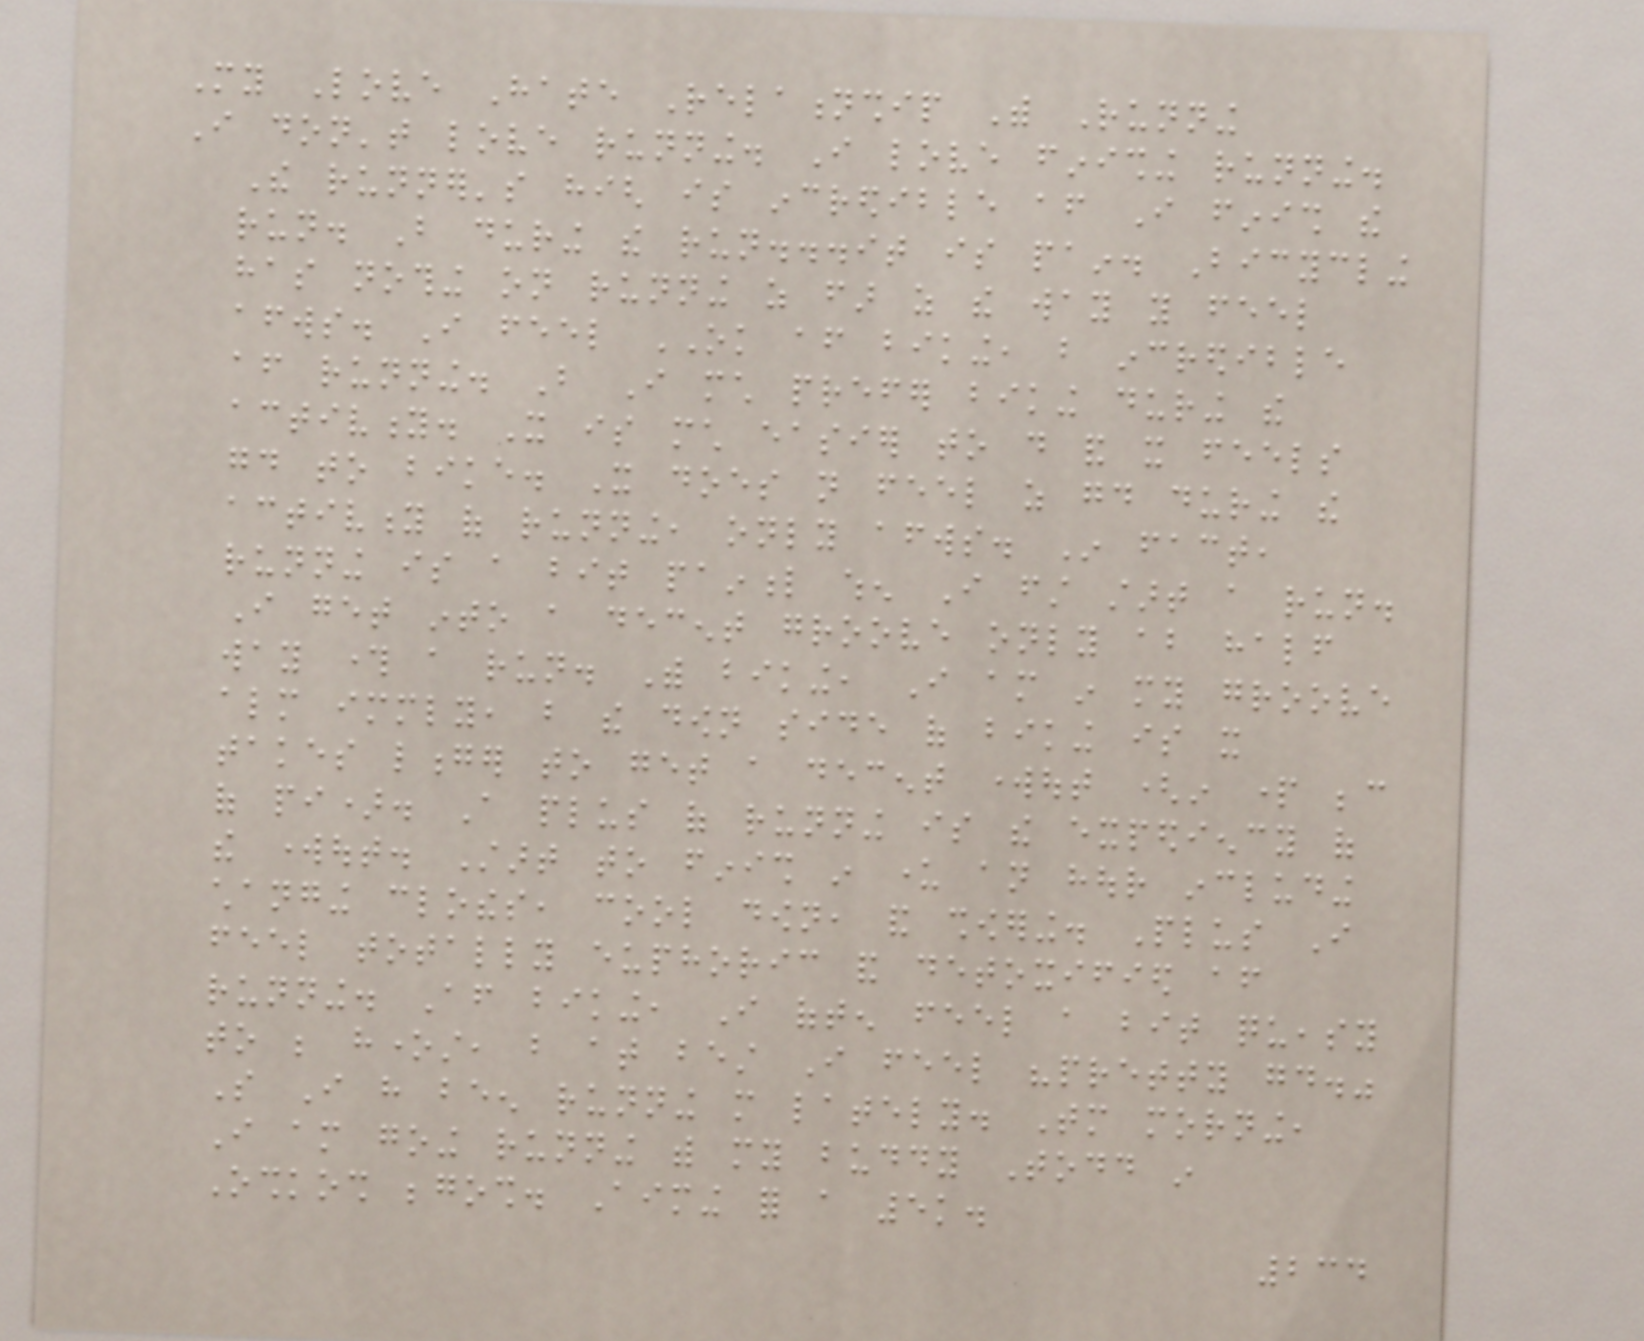My Love Hate Relationship With Running
I don't love running. I love finishing running.
The runner's high is incredible after I finish the
run. But during the run...it is pain. Bicycling
has nothing on running as far as the way you feel
afterwards. I feel OK after biking, but incredible
after running. But I much prefer biking during the
activity. It is much easier to do and it feels
good to bike. It does not feel as good during the
activity of running, only afterwards. In fact,
running is a bit painful when I first start a run.
I get into a decent groove only about half
way through a run. With biking, I am in my groove
almost immediately, but the down side of biking is it
takes longer to get a decent workout (in part because
of pi). A plus of running is the expediency of
the workout. Start to finish in under an hour including
changing clothes, cool down, and showering. Plus I
feel totally euphoric and detoxified after
running. After biking, I often feel a bit queasy
to be honest, but at best I feel "pretty good."
So I have been running more lately. Tomorrow morning,
I am going running with my buddy Todd in
Oshkosh begosh. Aiming for a 5k.
234
